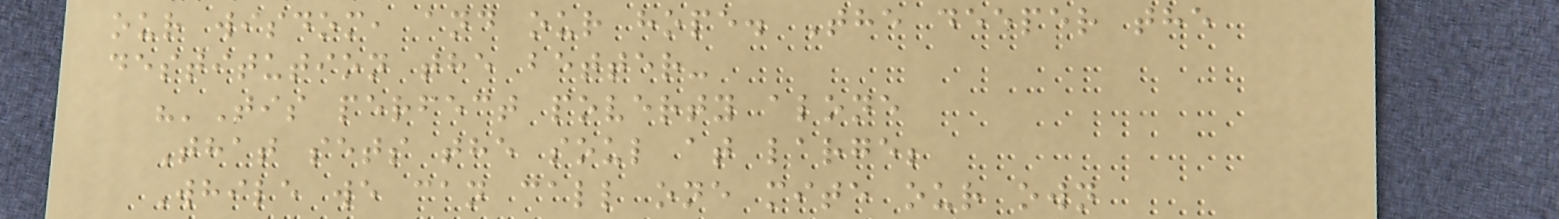our wisdom, and our hope. The deeper the
destitution the better-
"'Tis perfect poverty alone
That sets the soul at large;
While we can call one mite our own
